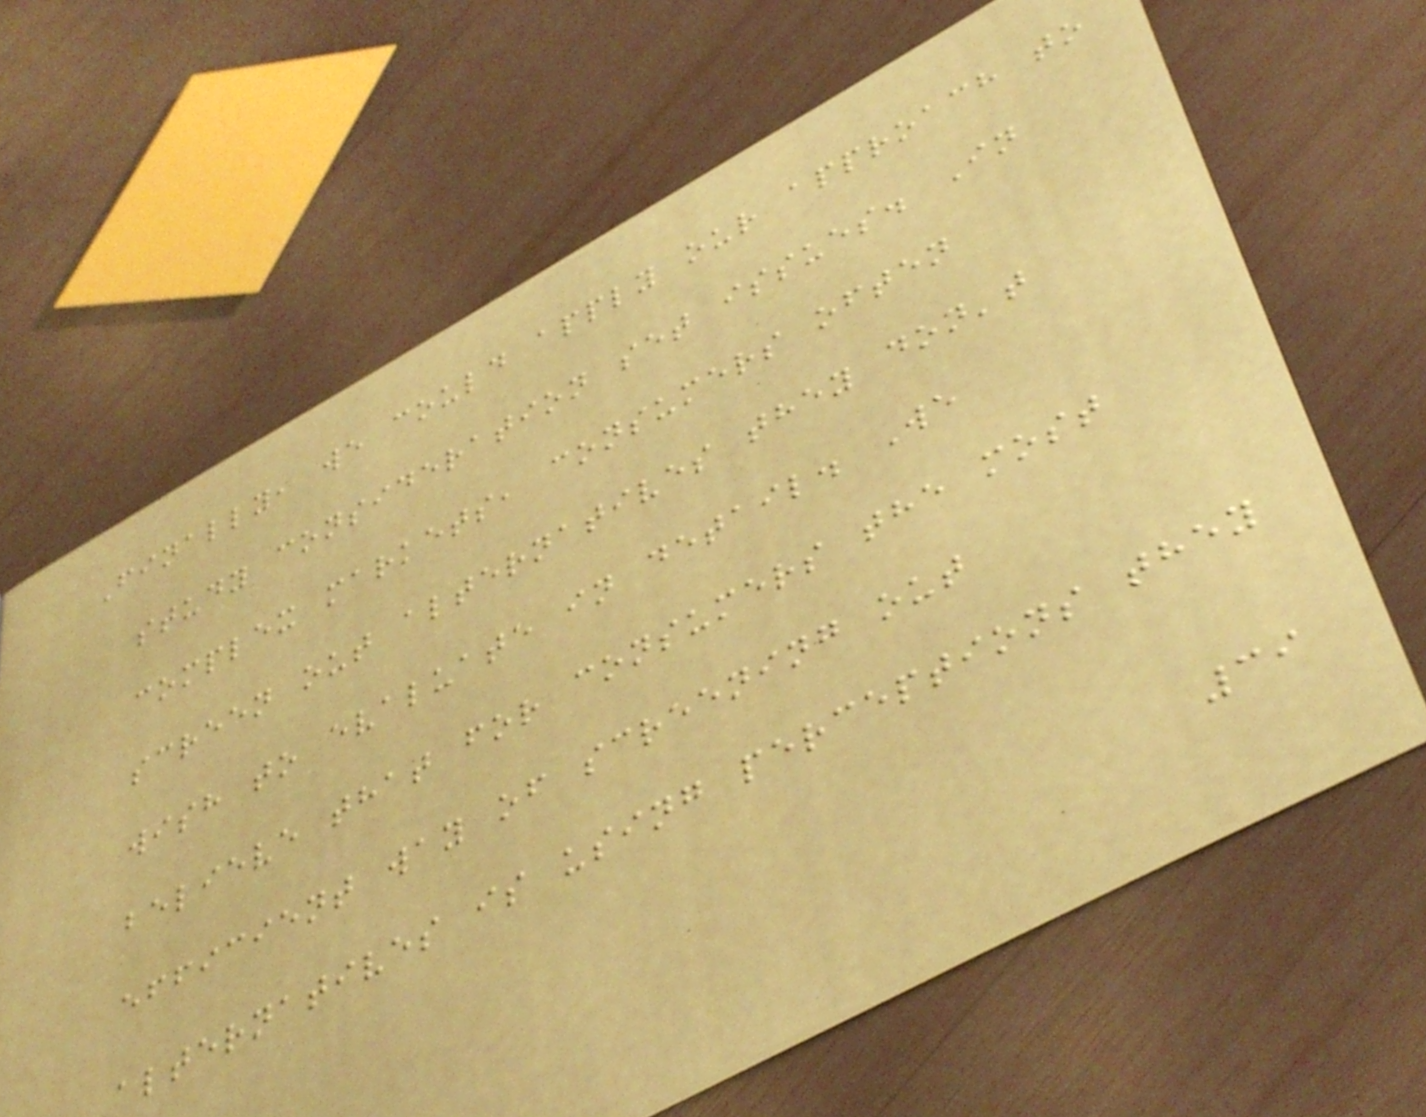Finally, we could apply our approach to
study consideration set issues. In
complex markets, consumers often
screen out alternatives they don't
wish to evaluate in detail. We
believe that for consumers the most
efficient way of screening out
alternatives is using perceptions they
39
